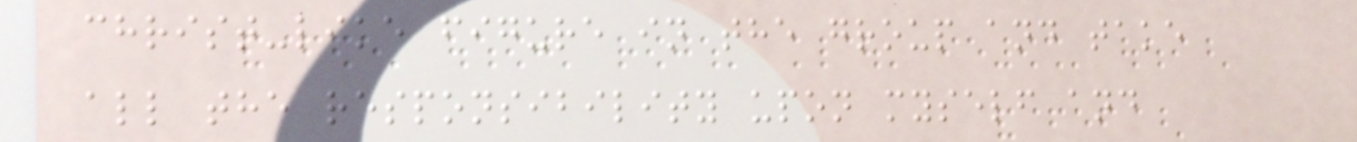christ-like figure in the group and take
all the responsibility upon myself and
